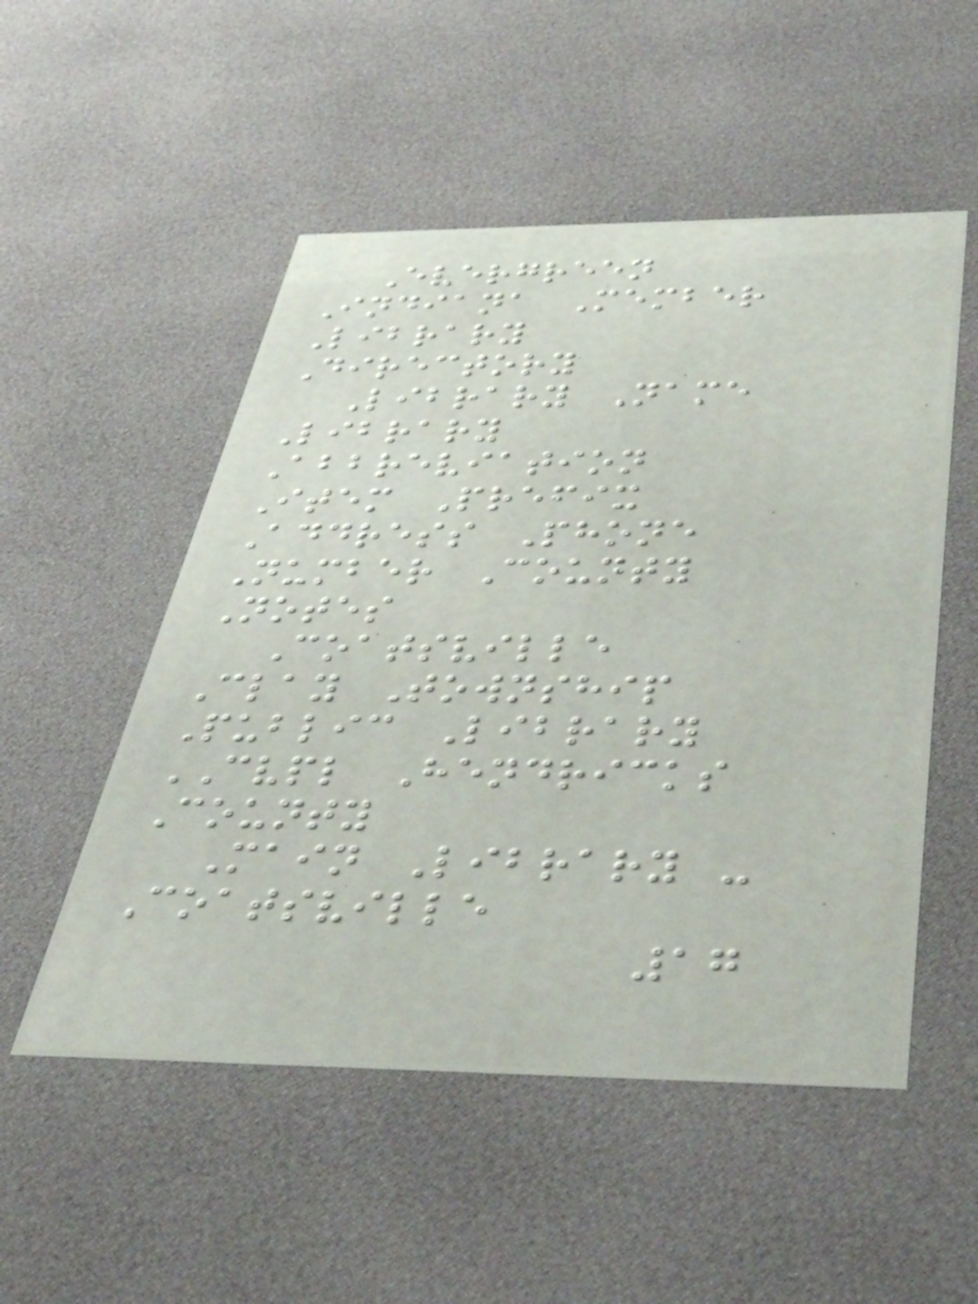Evergreen
Indiana Member
Library
Directory
Library Name
Library
Abbreviation
Item Prefix
Address Phone
Number County
Notes
Coatsville
Clay Township
Public Library
CVPL Hendricks
County
Main Library -
Coatsville
17
